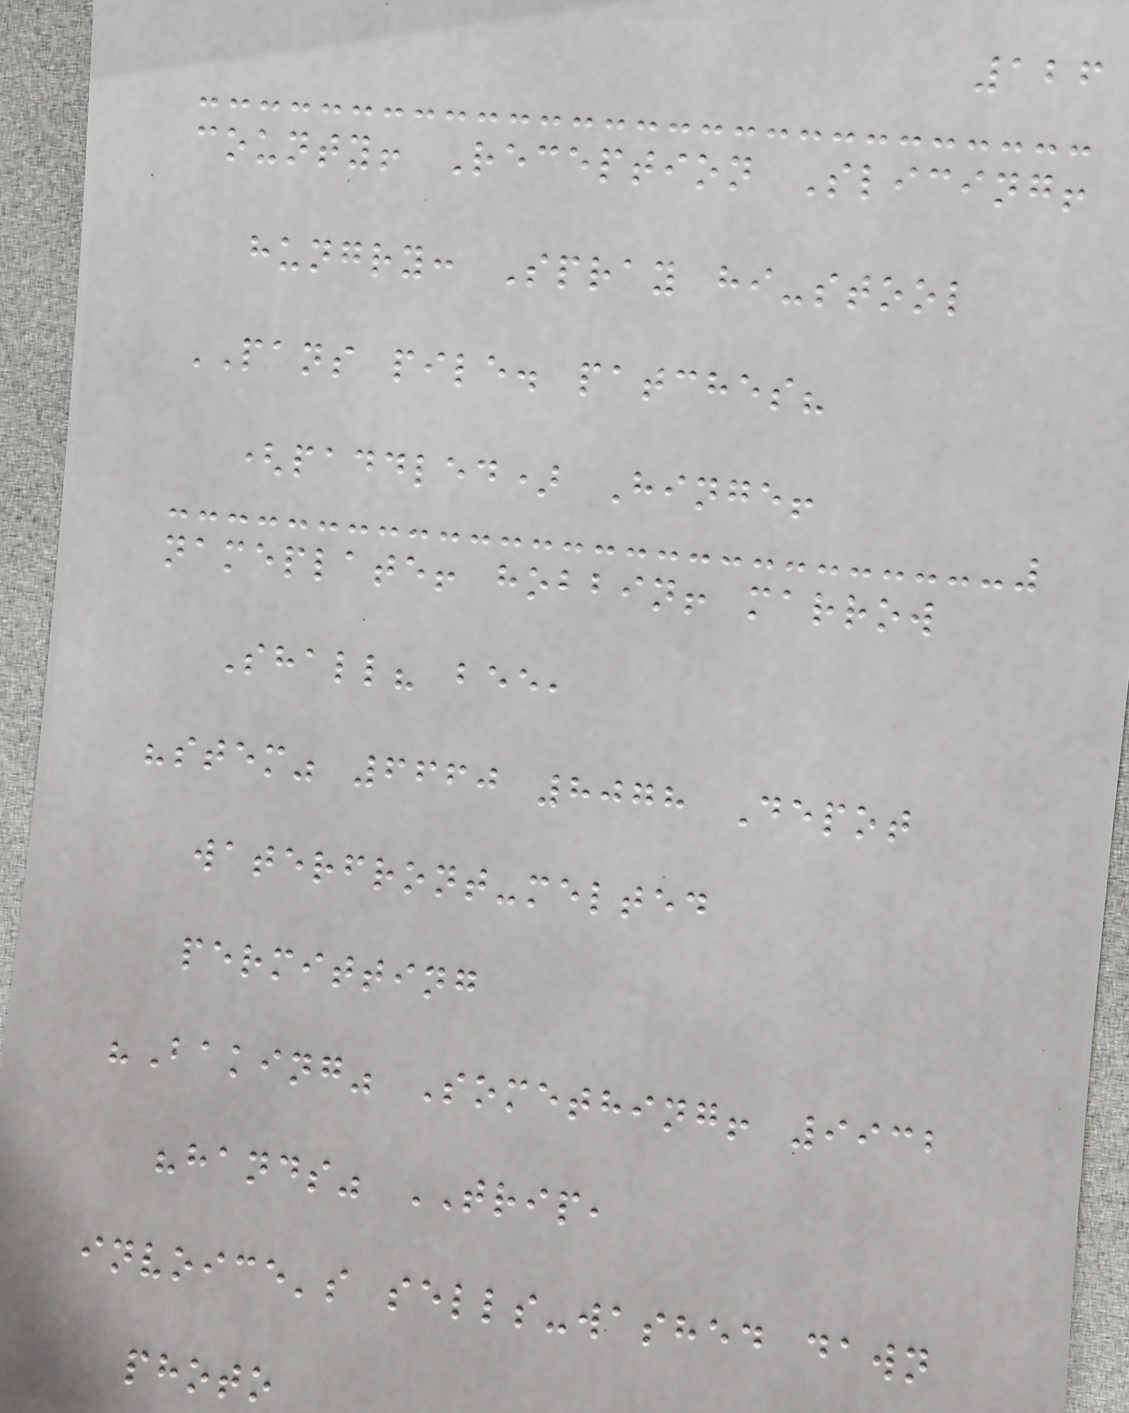126
county! Reception Slicing!
hungry: Spray hi-stool
PANS pile. patches?
(paddled) Hinge!
nameplate! hobbin! marrow
Shall? bee,
"stem" 6660 8078 Depot
waterfront-melted
permitting
"Baking" Something! 9932
"hands" TRIP,
invoice's sells-washed dawn
photo
